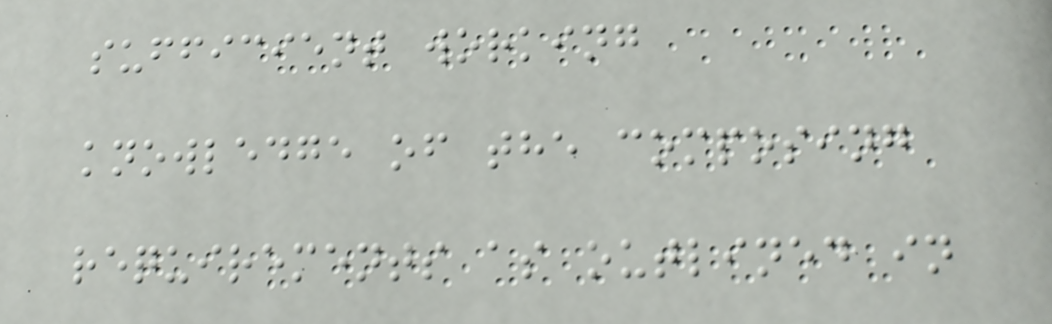sufficient working
knowledge of the composing
requirements as outlined in
